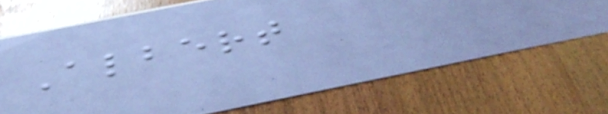Albert
